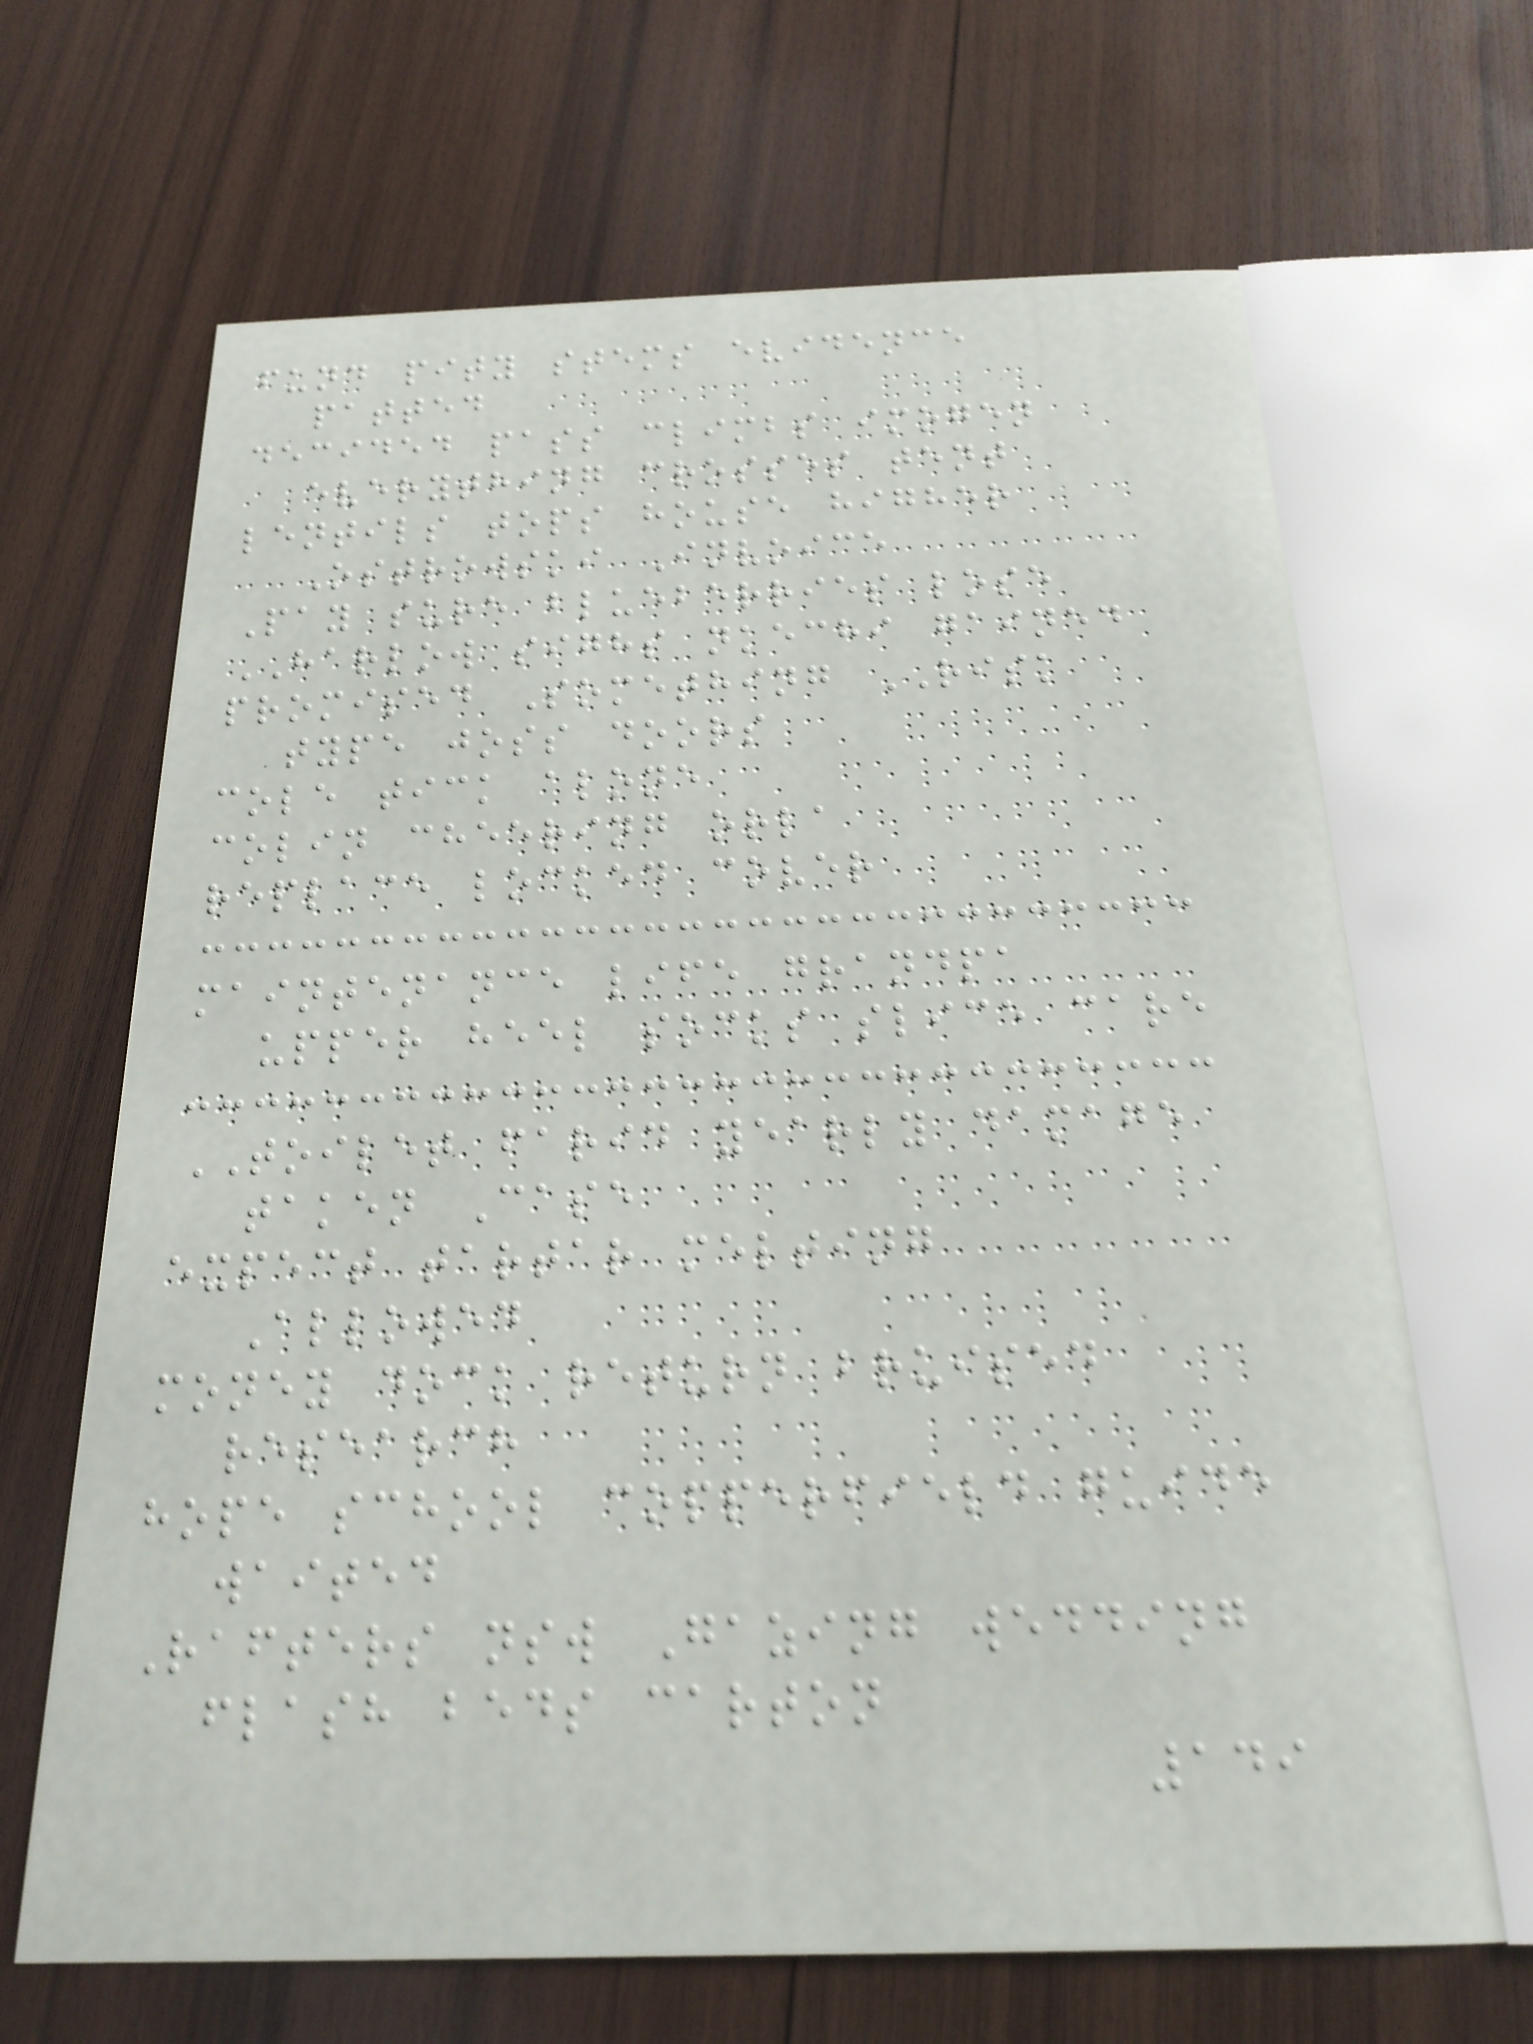fund pity stems evidence
patted
decided pass climbs imogen
everything crosses tent
lentils tops house higher
Ostrowski Invoice
Pay sure blueberries lose
HARLOW sighs nkechi gained
promised Something RISK
type joss doors
cole tick alone
colin cheering orla
replace locked cover
maintenance life grandpa
upper heel socks slice care
TOILET farid yearly damage
taken Case
expect tartar melting
Allowed
money dock return bruised
research
hope school copperfield guide
waited
Rafters nsw Gazing wedding
flash beds carton
149
